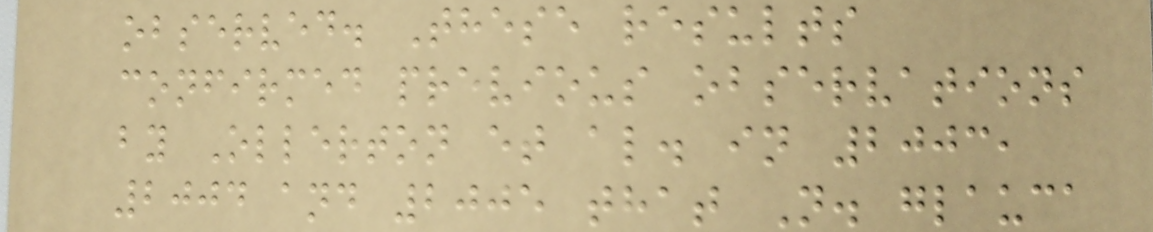observed. These results
confirmed previous observations
by Ollerton et al. in 2003,
2004 and 2005 that N. glauca
